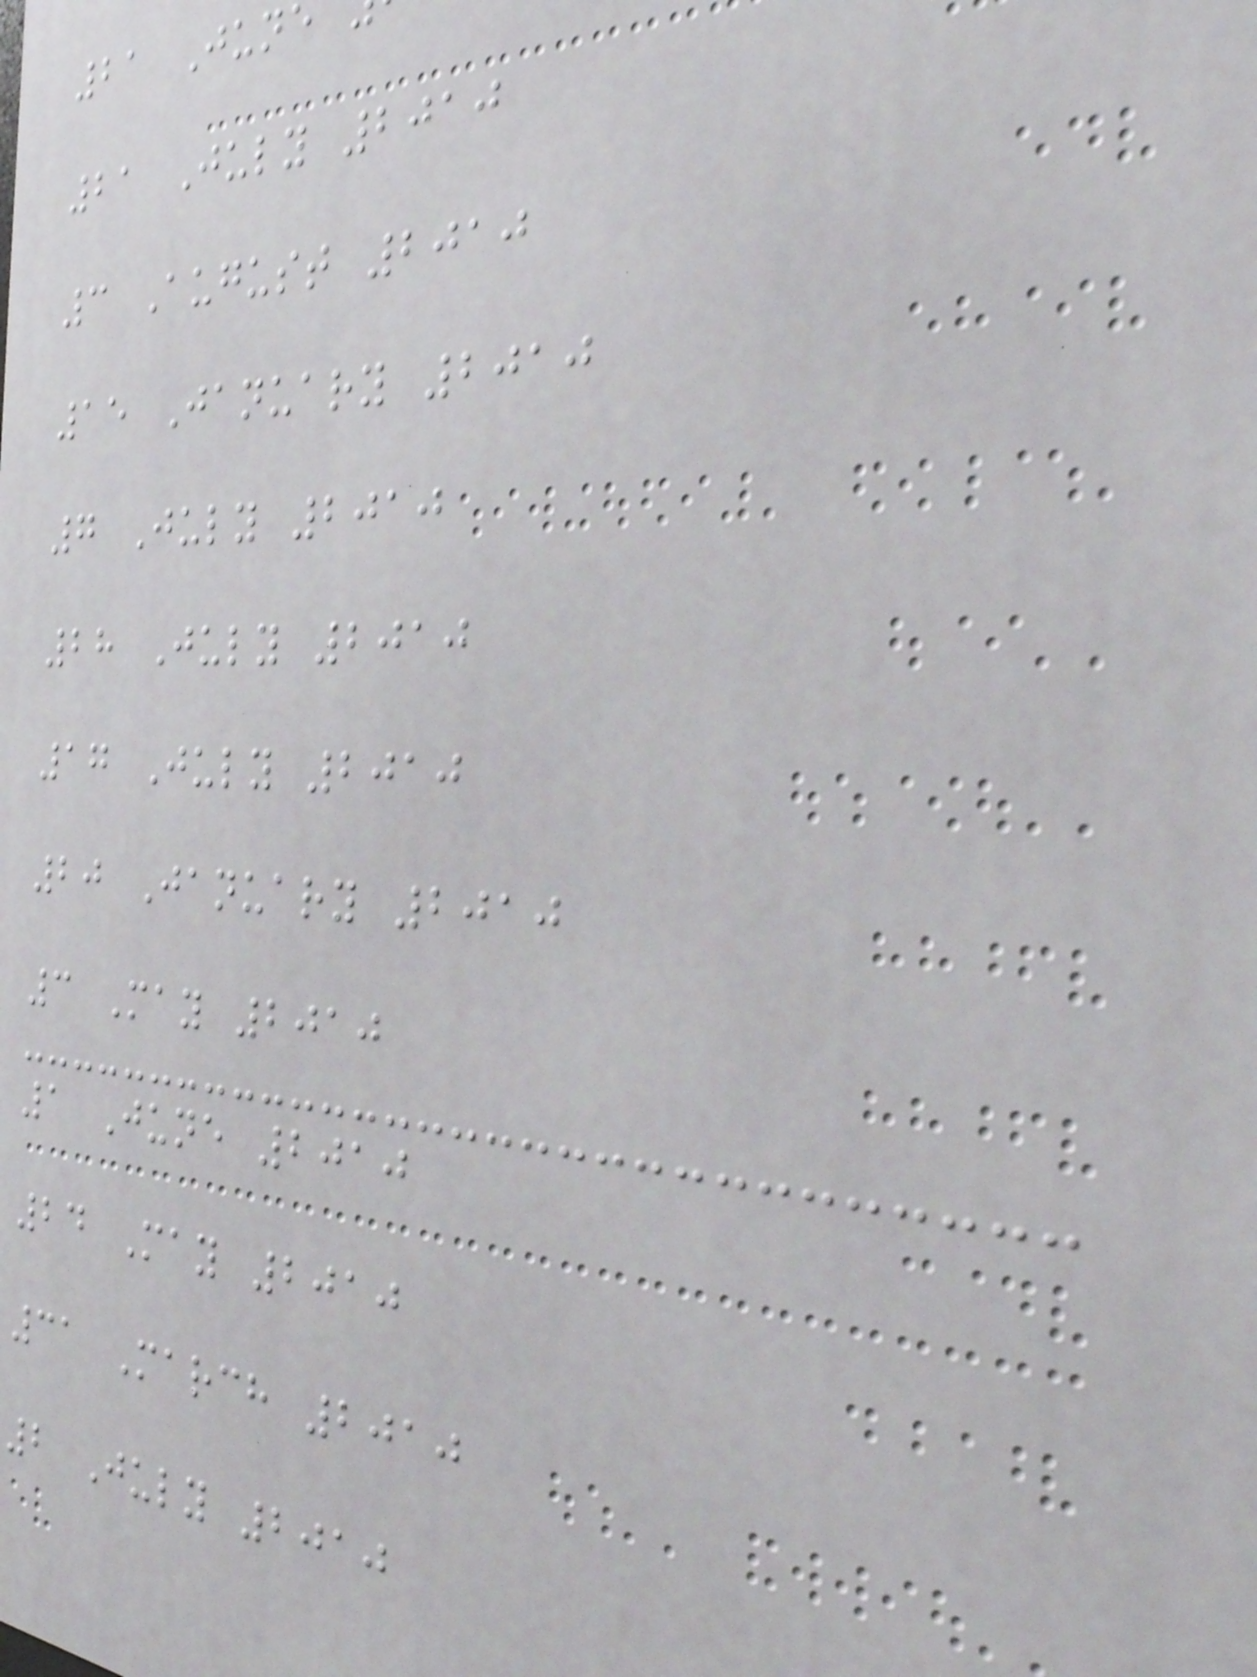21 Jun
21 July 2010
3 August 2010
15 January 2010
7 July 2010
28 July 2010
17 July 2010
20 January 2010
3 May 2010
1 June 2010
24 May 2010
31 March 2010
2 July 2010
